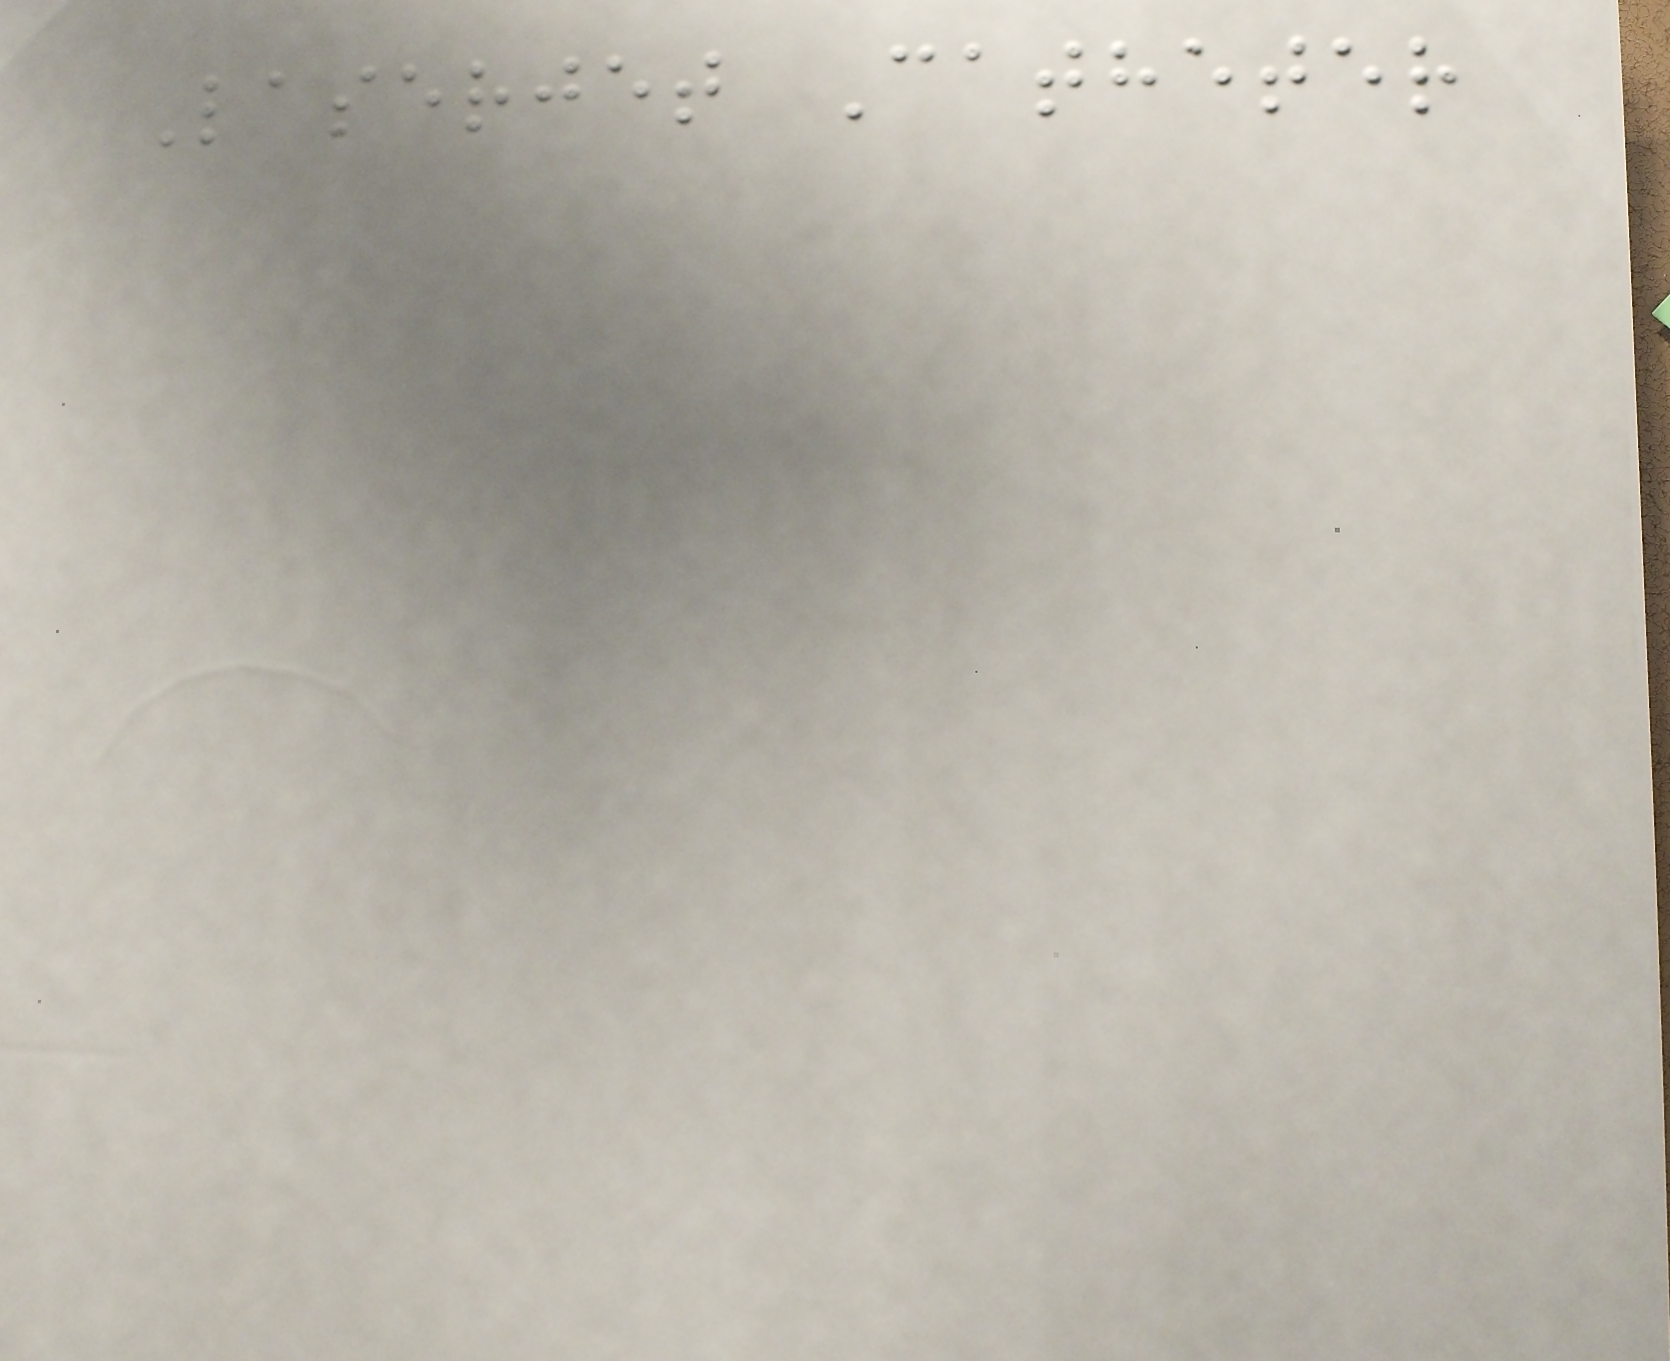Laserjet Catheter
